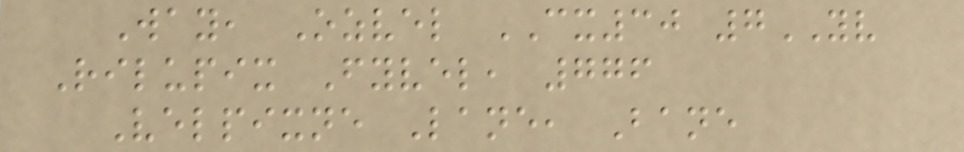Way, Ozvel CX30 7YV
Rilupix Fyvel, 776
Velpixne Lane, Bane
